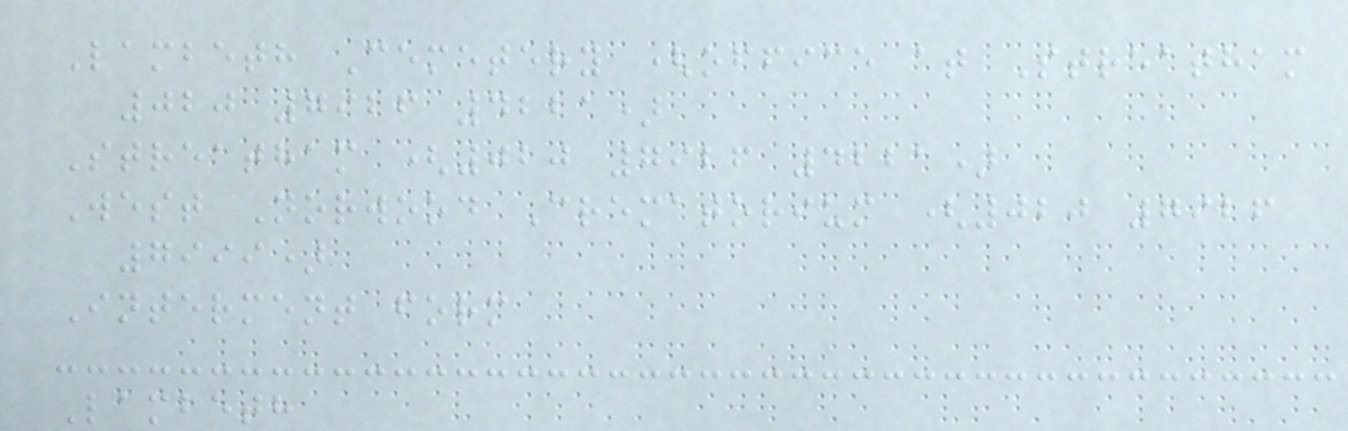Lambeth Cemetery (office at Streatham
020 7926 4221)
Streatham (020 7926 4221)
West Norwood Crematorium (020 7926
7999)
Interment form
Lambeth
